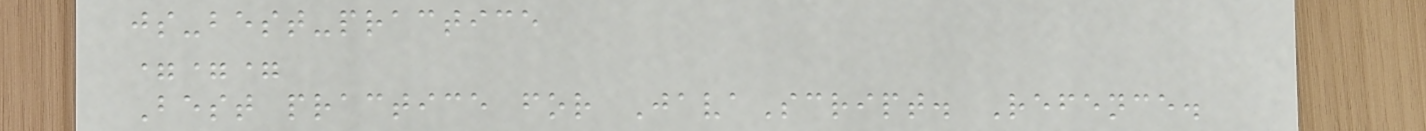js-best-practice
===
Best practice for JavaScript. Refence.
